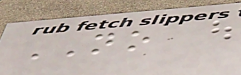NO
